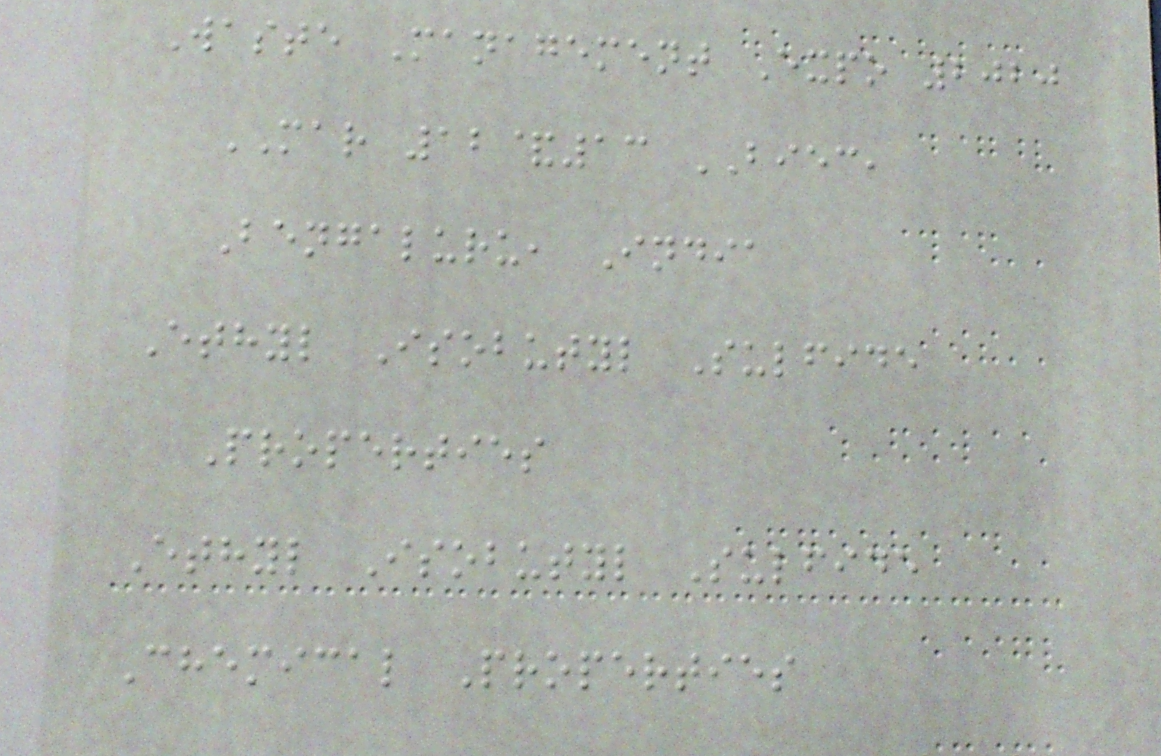Waste Management Expo 2020
MAR 12&13 BIEC,
Bengaluru, India
Ethyl Isobutyl Sulfide
Properties
Ethyl Isobutyl Sulfide
Chemical Properties
